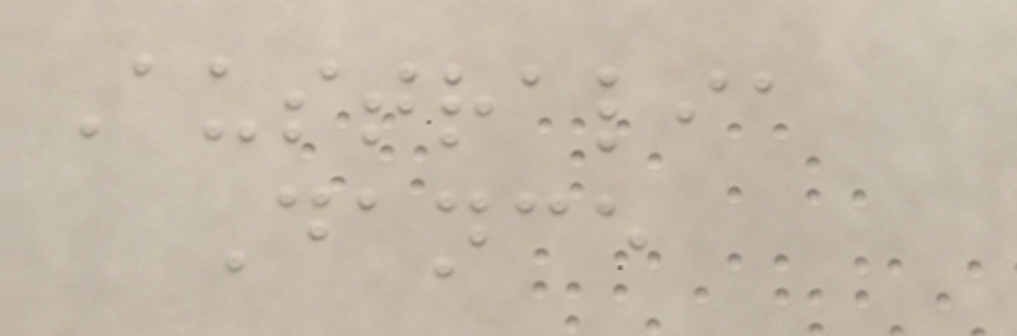Australia
Dance
